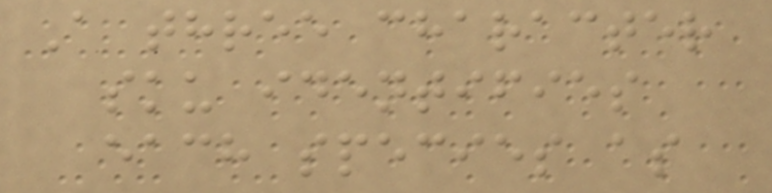A three character
sku identifies
each species as
